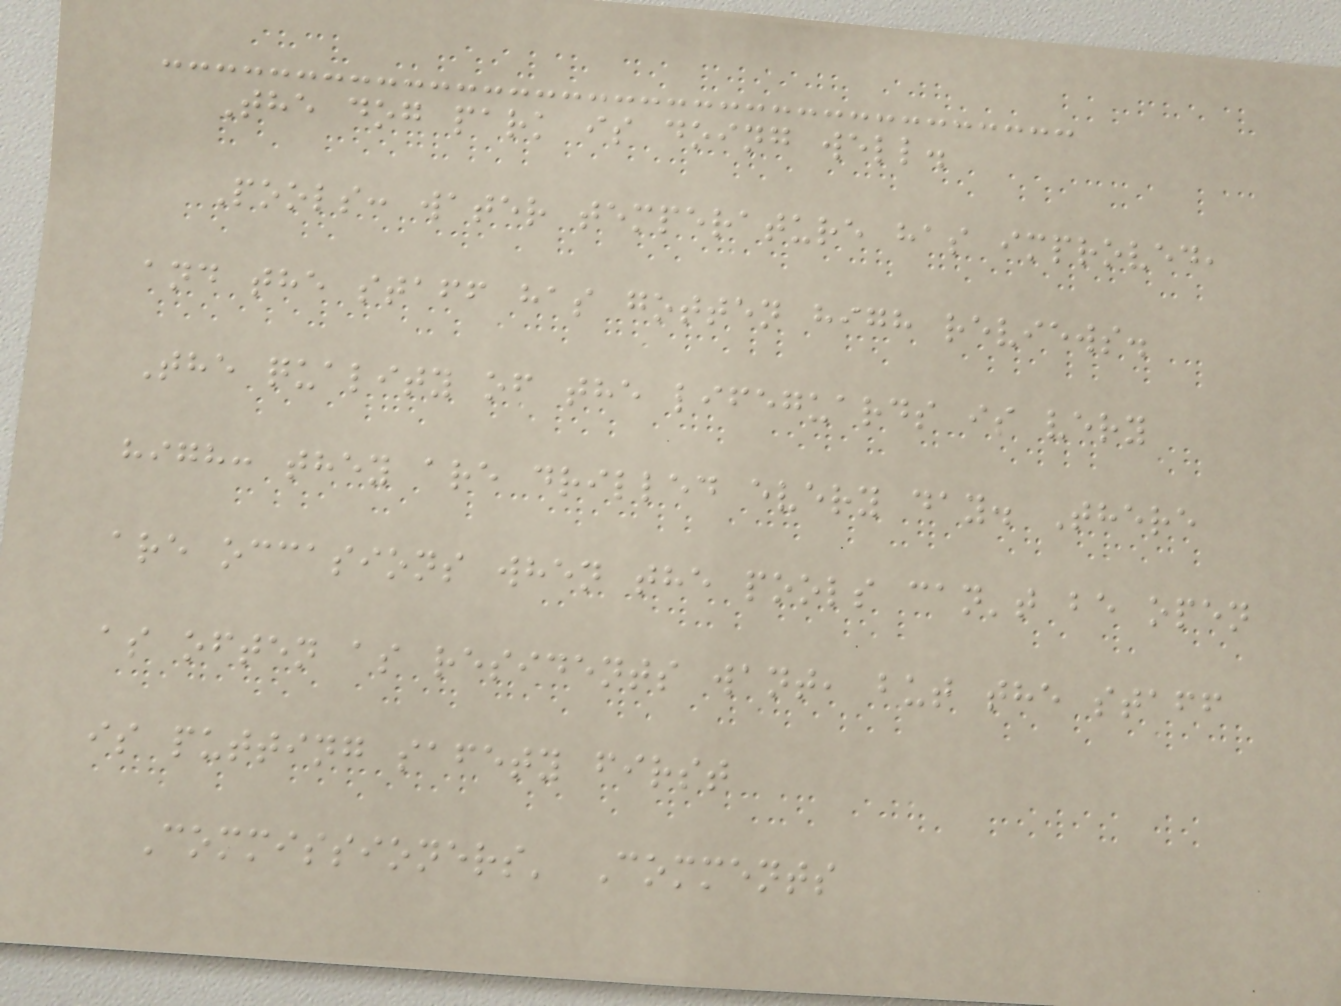The dog park is doing well.
Pools: water temperature has improved,
and the staff has gotten high reviews.
The quality of the lifeguards is very
high: they are drilled every day. There
are occasions when the pools can't be open
as often as residents want, but the staff
is putting safety first
Commissioners' Comments
